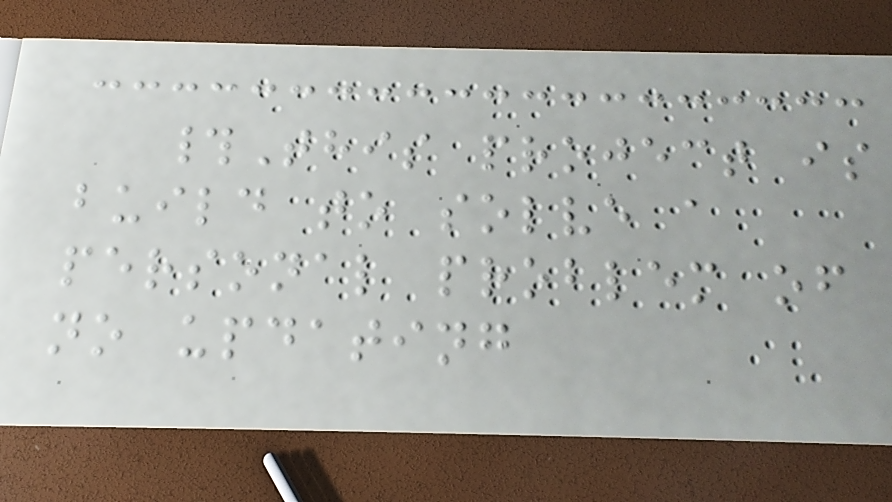#This project is
build to solve a
personal problem of
no updating
